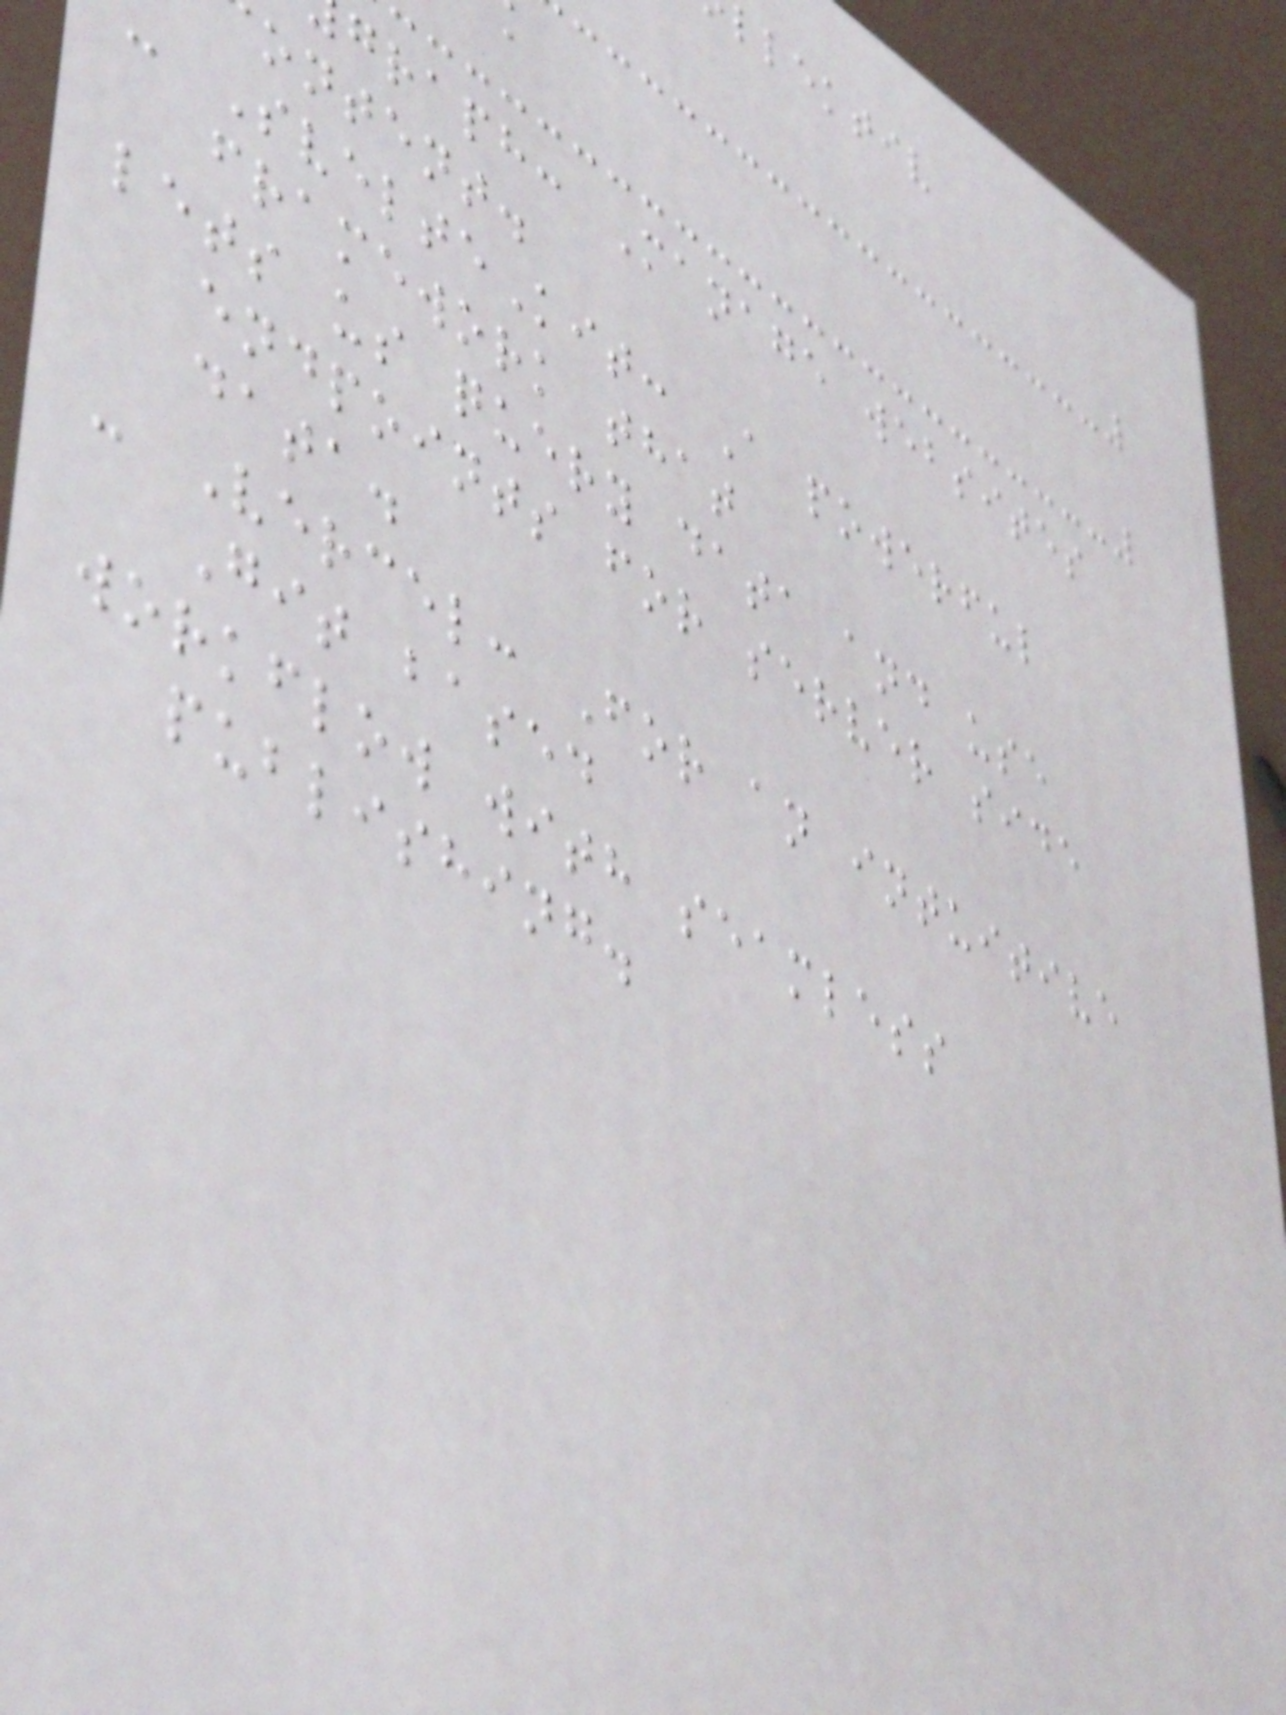llektiv
graph: Manage websites
ontent.
SvelteKit: A powerful
framework that
lets us query data and use
endpoints for server side
data.
- Vercel: For an intuitive
Git based
workflow with seamless
publishing.
